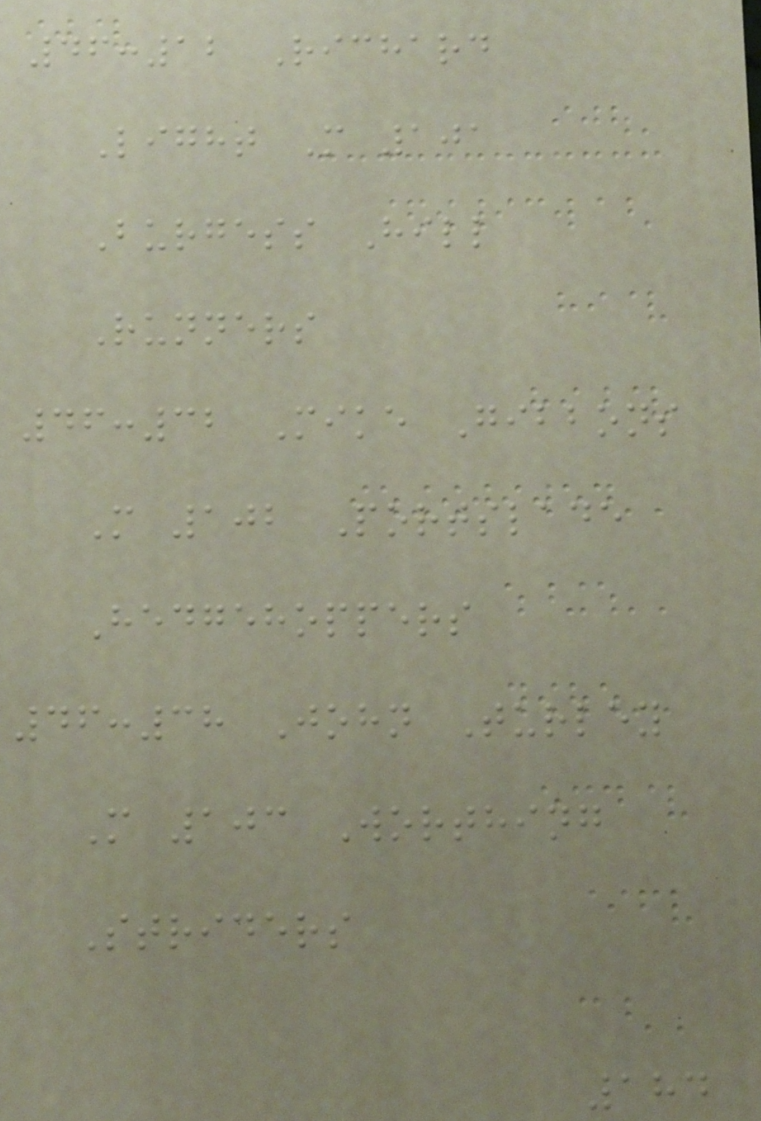46:12 Richard
Light M 101
Burgess Hill
Runners
46:32 Mike Gibbons
M 102 Portslade
Hedgehoppers
46:38 John Turley
M 103 Worthing
Striders
184
